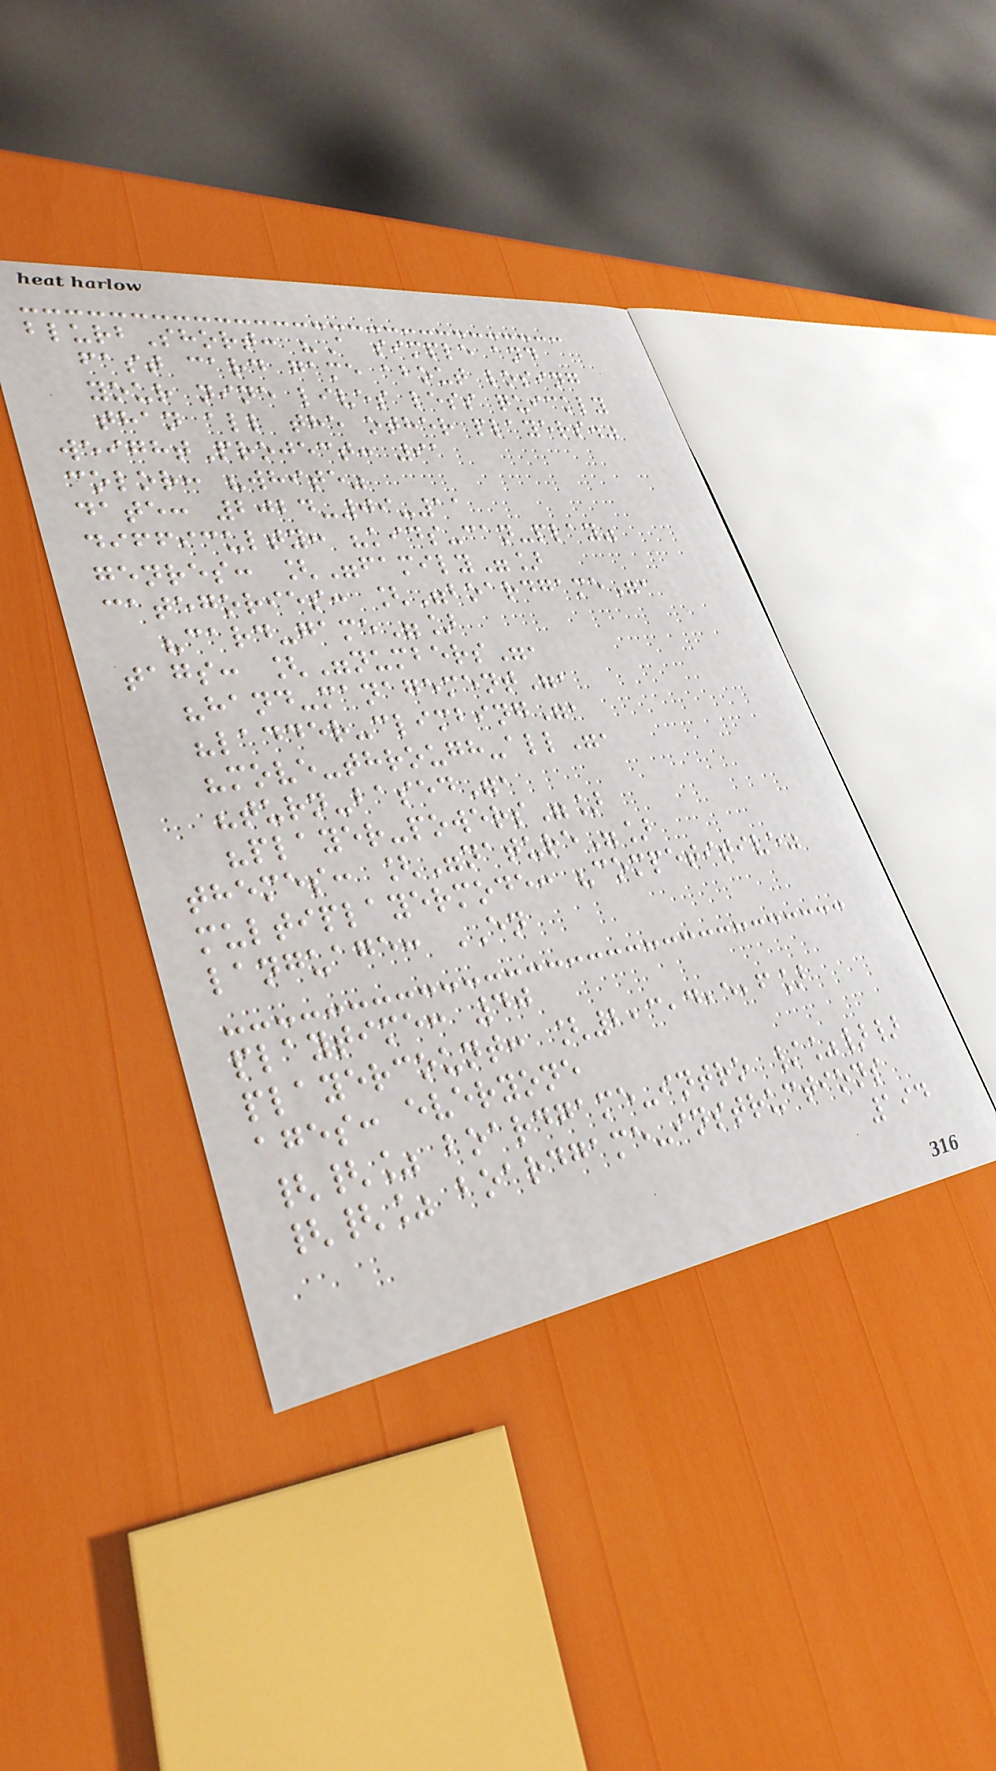blurbShort: "A simple and
fast card game about losing
your nine lives less quickly
than all the other players."
weightProject: 91
color: "white"
date: 2024-09-11
difficulty: "kids-can-play"
genres: ["family"]
categories: ["boardgame",
"card-game"]
tags: ["numbers",
"hand-management",
"ladder-climbing",
"move-through-all",
"turn-based",
"player-powers"]
themes: ["nature"]
multiplayermode: "competitive"
language: EN
playtime: 40
playercount: [2,3,4,5,6]
ages: everyone
{{% boardgame-intro /%}}
{{% boardgame-instructions
194
